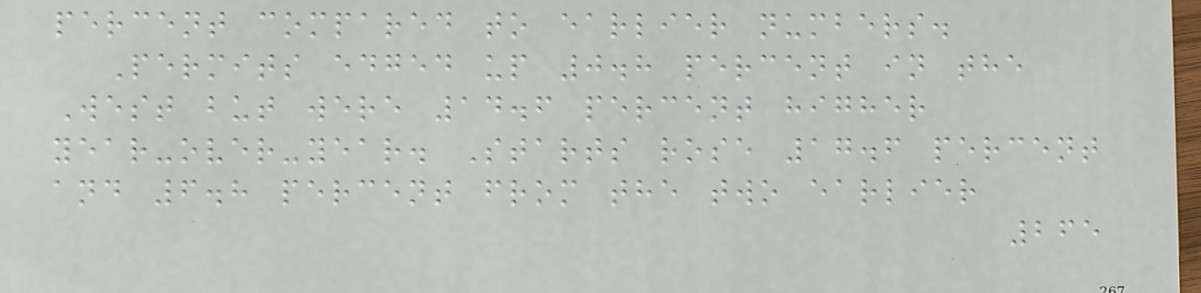percent compared to earlier numbers.
Permits edged up 0.8 percent in the
West but were 14.6 percent higher
year-over-year. Starts rose 17.6 percent
and 6.8 percent from the two earlier
265
